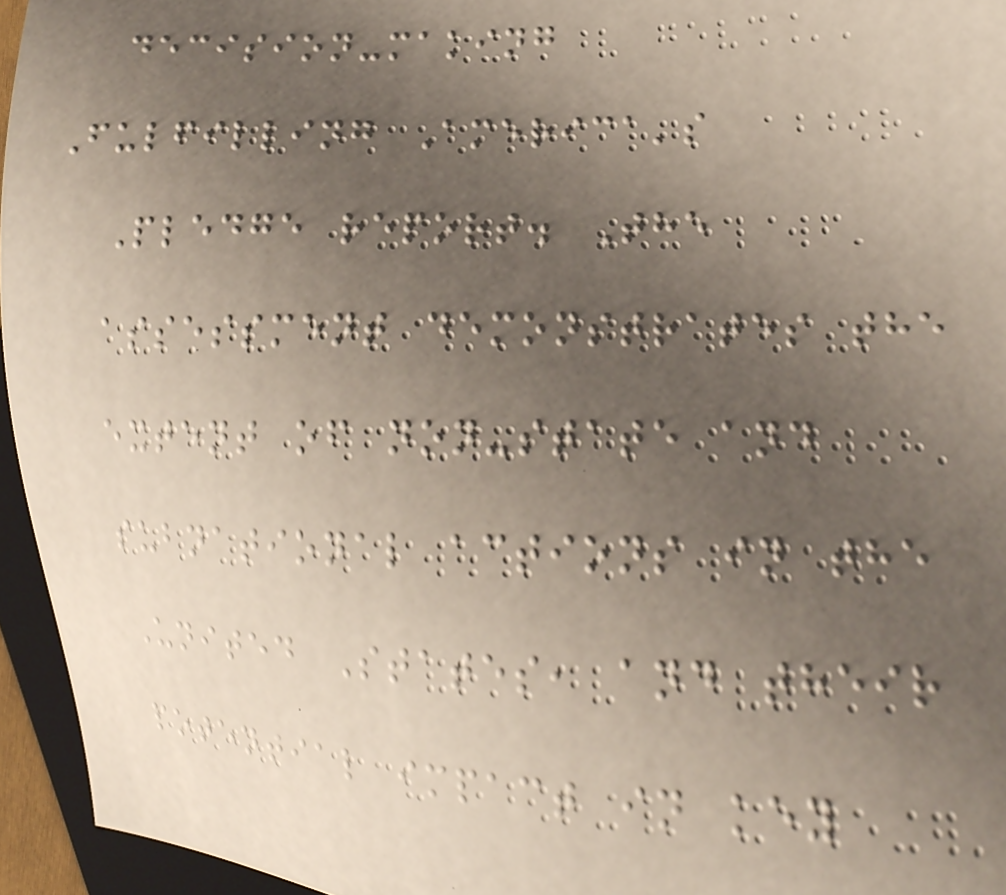decision-making
Fulfilling America's
Pledge report. The
assessment demonstrates the
extent of non-state and
subnational actions in the
United States, and their
potential impact in key
